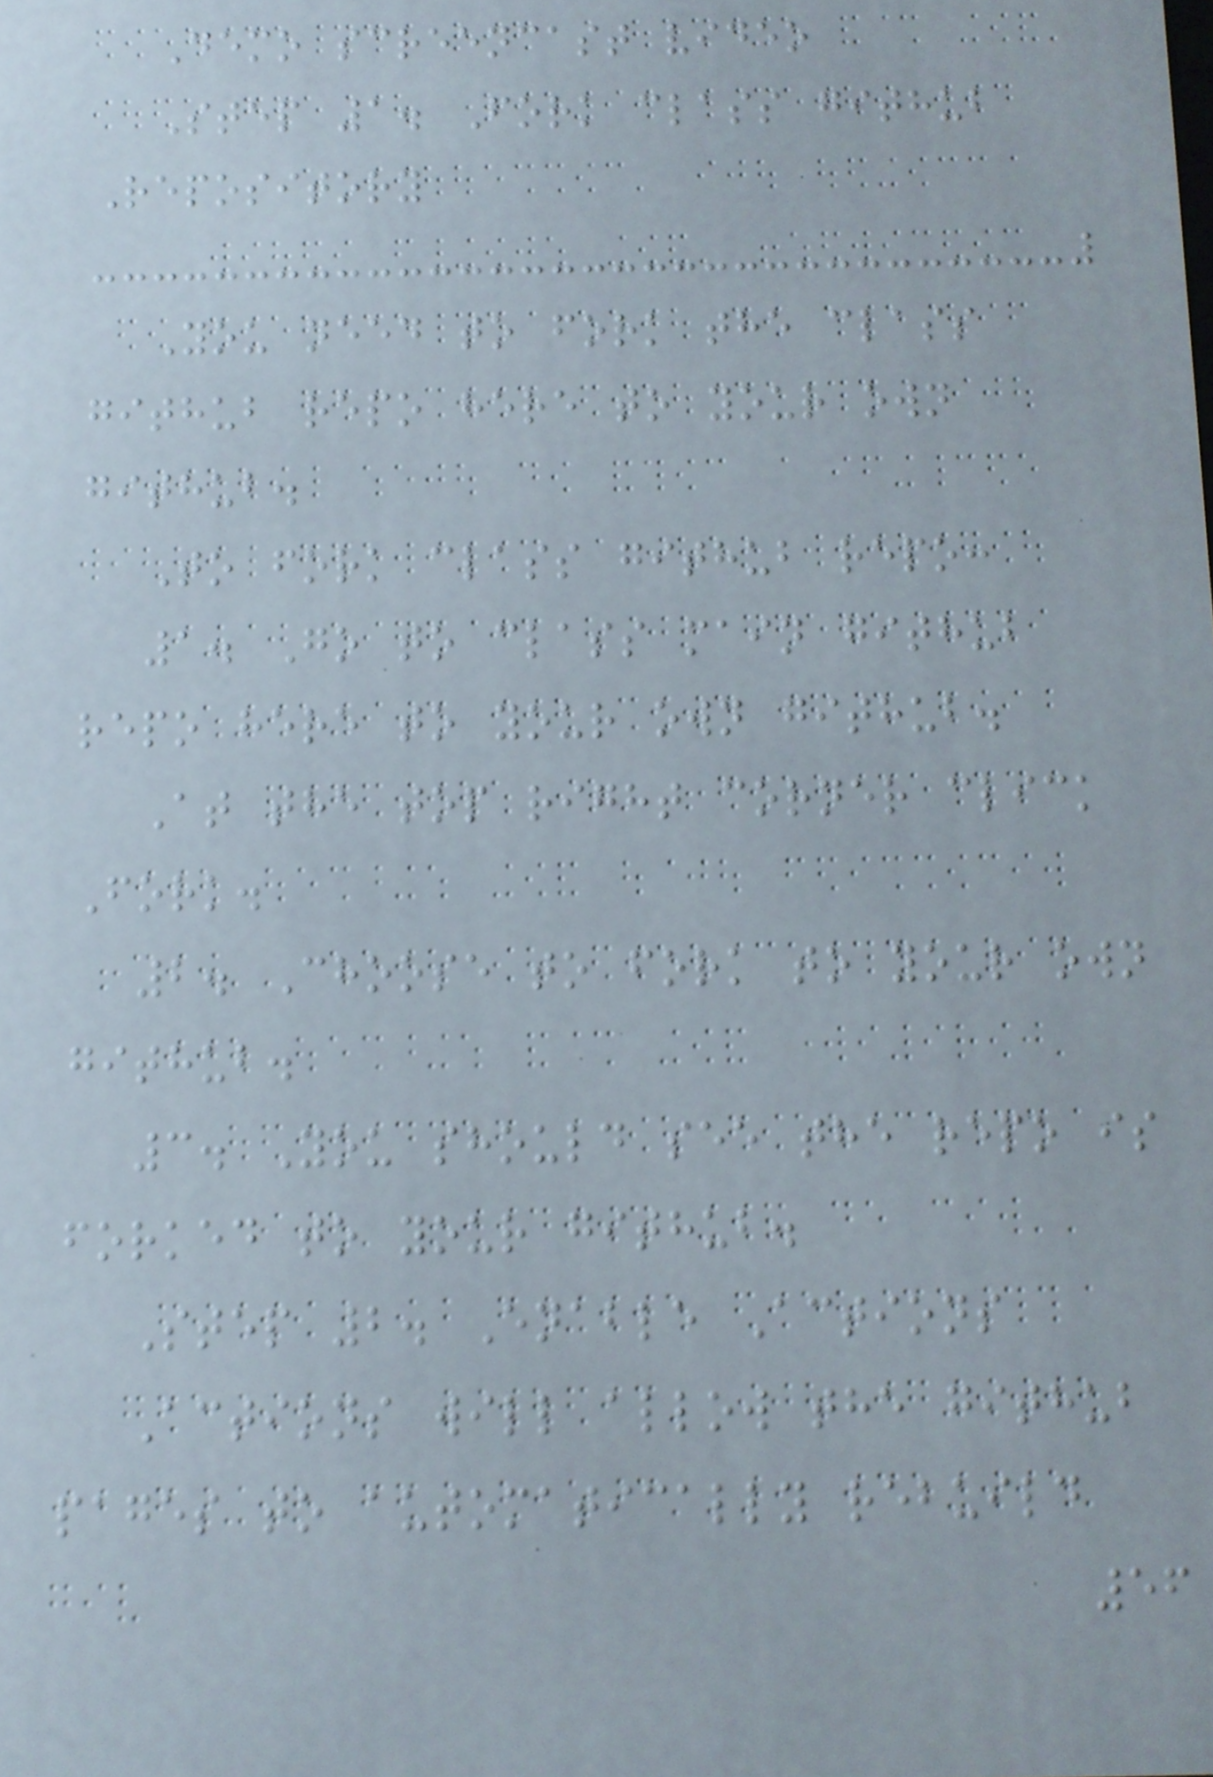Demo screencast video
Step 1. Fork class github
Repository
You need to fork the class
github repo here to your own
github.
To fork class github repo:
1. Go to class main github
repo here to your own github.
At the top right corner click
Fork.
2. Choose to fork to your own
github.
3. You should see the repo is
forked to your github.
Step 2. Enable Actions
Actions will allow the github
pages to automatically rebuild
56
